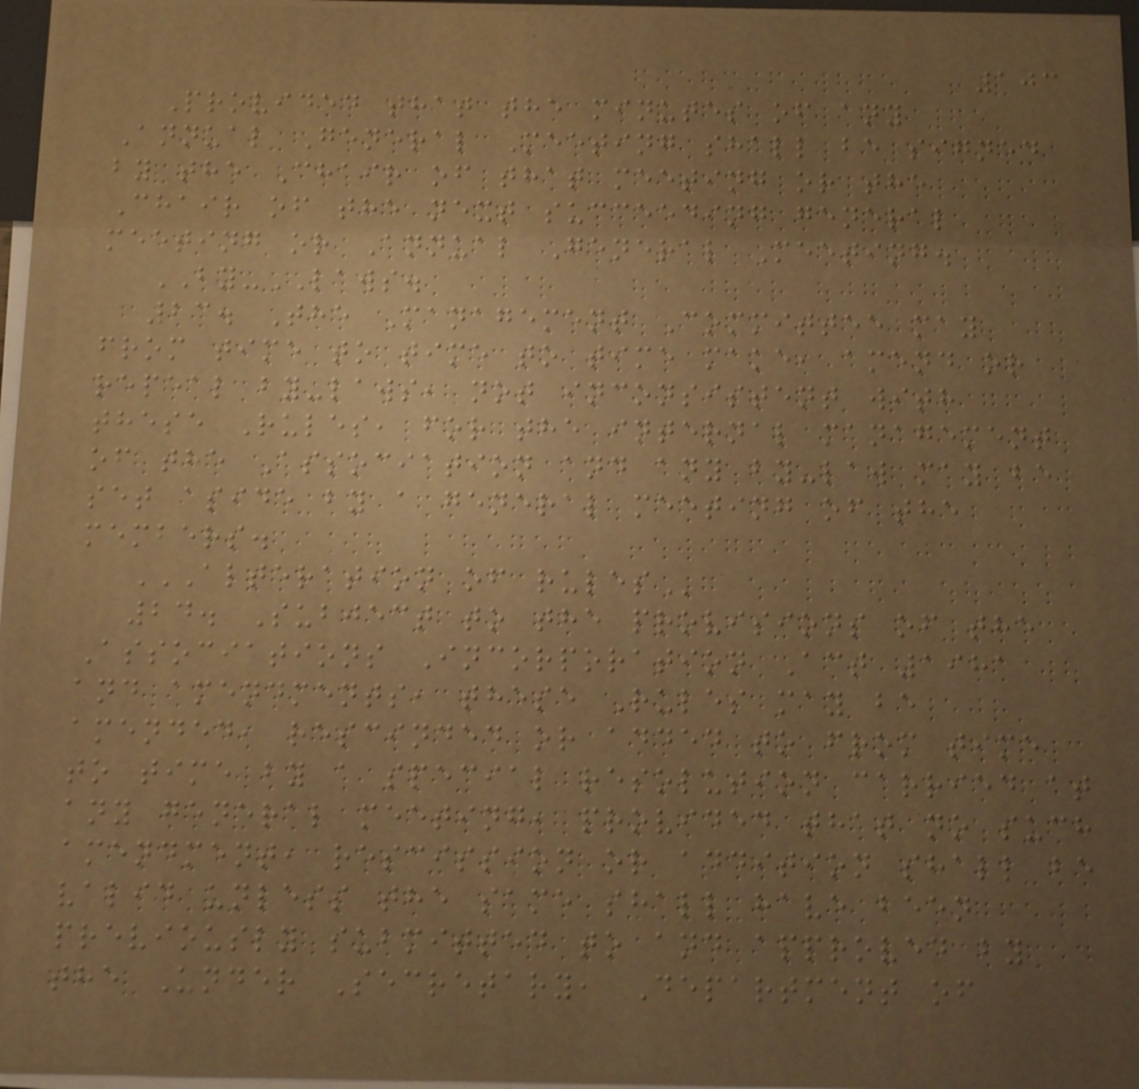103
Provided that the minutes of any
Annual General Meeting shall be signed
by the Chair of that meeting or the
Chair of the next succeeding general
meeting or Annual General Meeting.
BY-LAWS.
23. The Management Committee may
from time to time to time make, amend or
repeal by-laws, not inconsistent with
these Rules, for the internal management
of the Association and any by-law may be
set aside by a general meeting of the
members.
ALTERATION OF RULES
24. Subject to the provisions of the
Associations Incorporation Act 1981
and amendments, these Rules may be
amended, rescinded or added to from time
to time by a special resolution carried at
any general meeting, provided that no such
amendment, rescission or addition shall be
valid unless the same shall have been
previously submitted to and approved by
the Under Secretary, Department of
